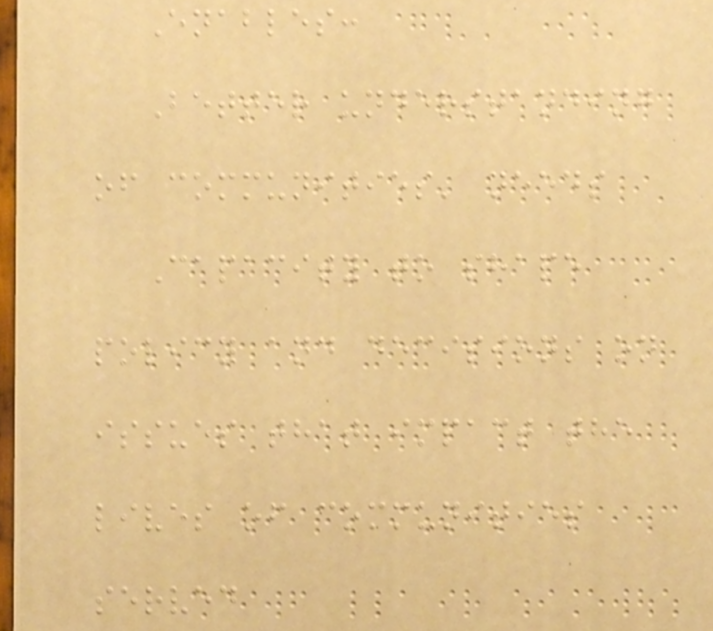Enables:
Better understanding
of communities' needs
Capacity to shape
policy and decisions on
issues that impact the
lives of communities
served
